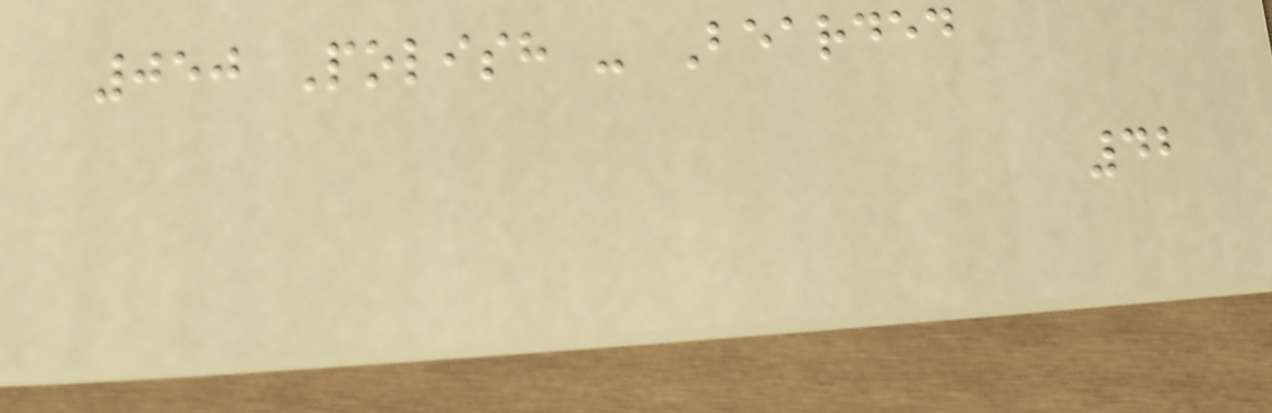050 Polish - Bearded
42
